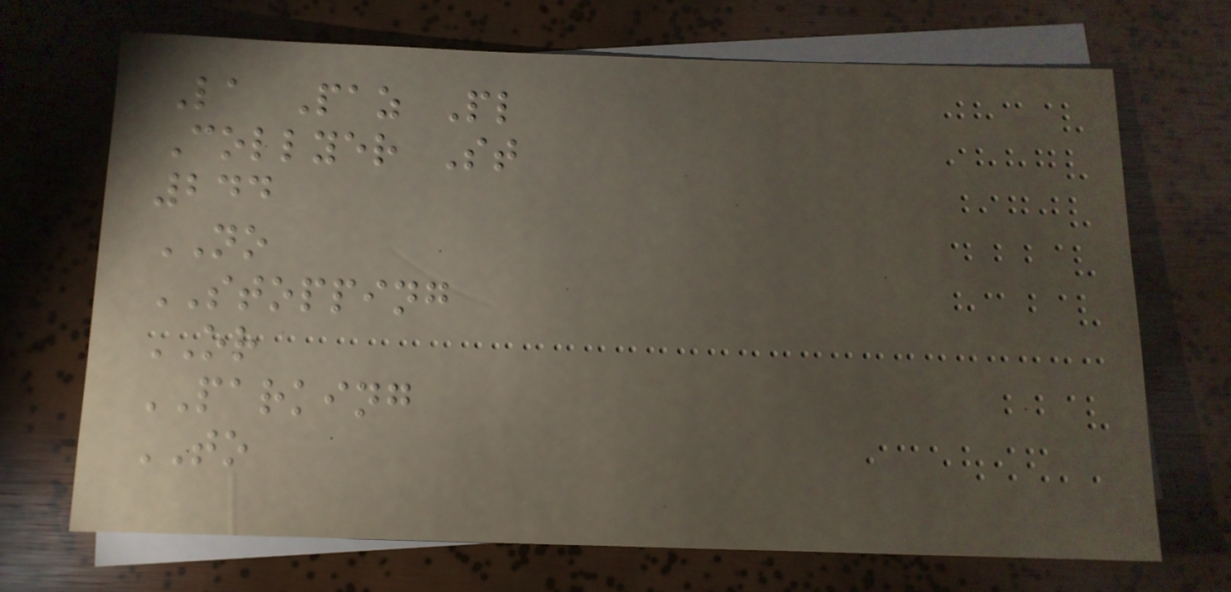La Paz Pl
Collyer St
244
NO
STOPPING
OR
PARKING
TO
